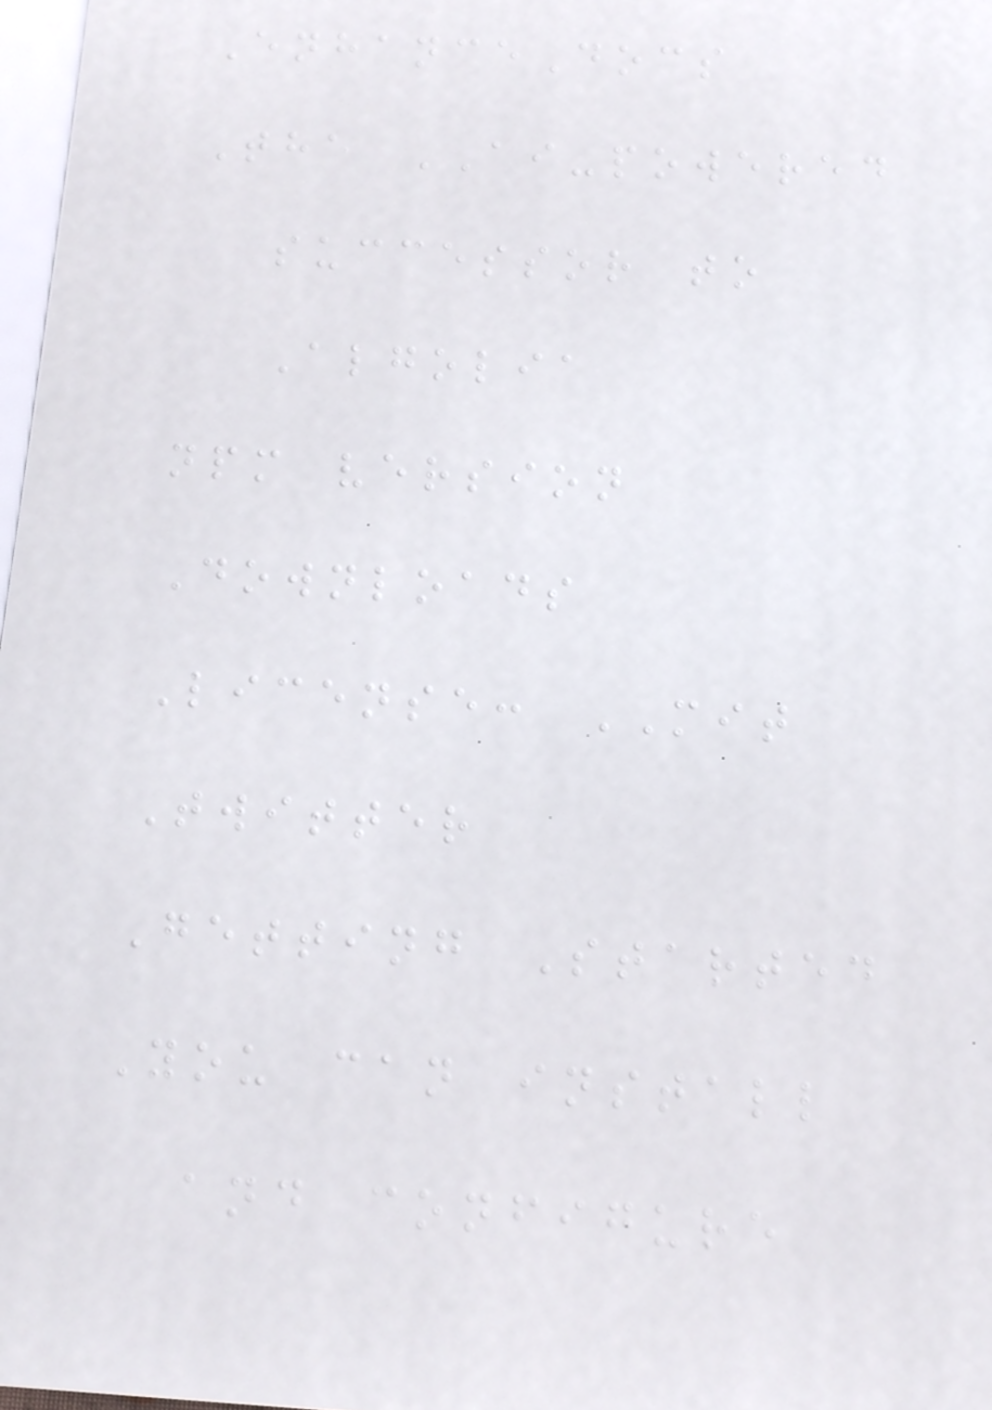EnhanceDocs
The AI-powered
successor to
Algolia
npm version
Downloads
License: MIT
Twitter
Getting Started
You can install
and configure
